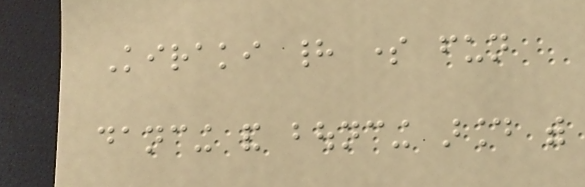Kiraki had some fun
dancing and bouncing around with
